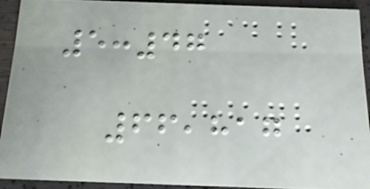5:47
66,817
